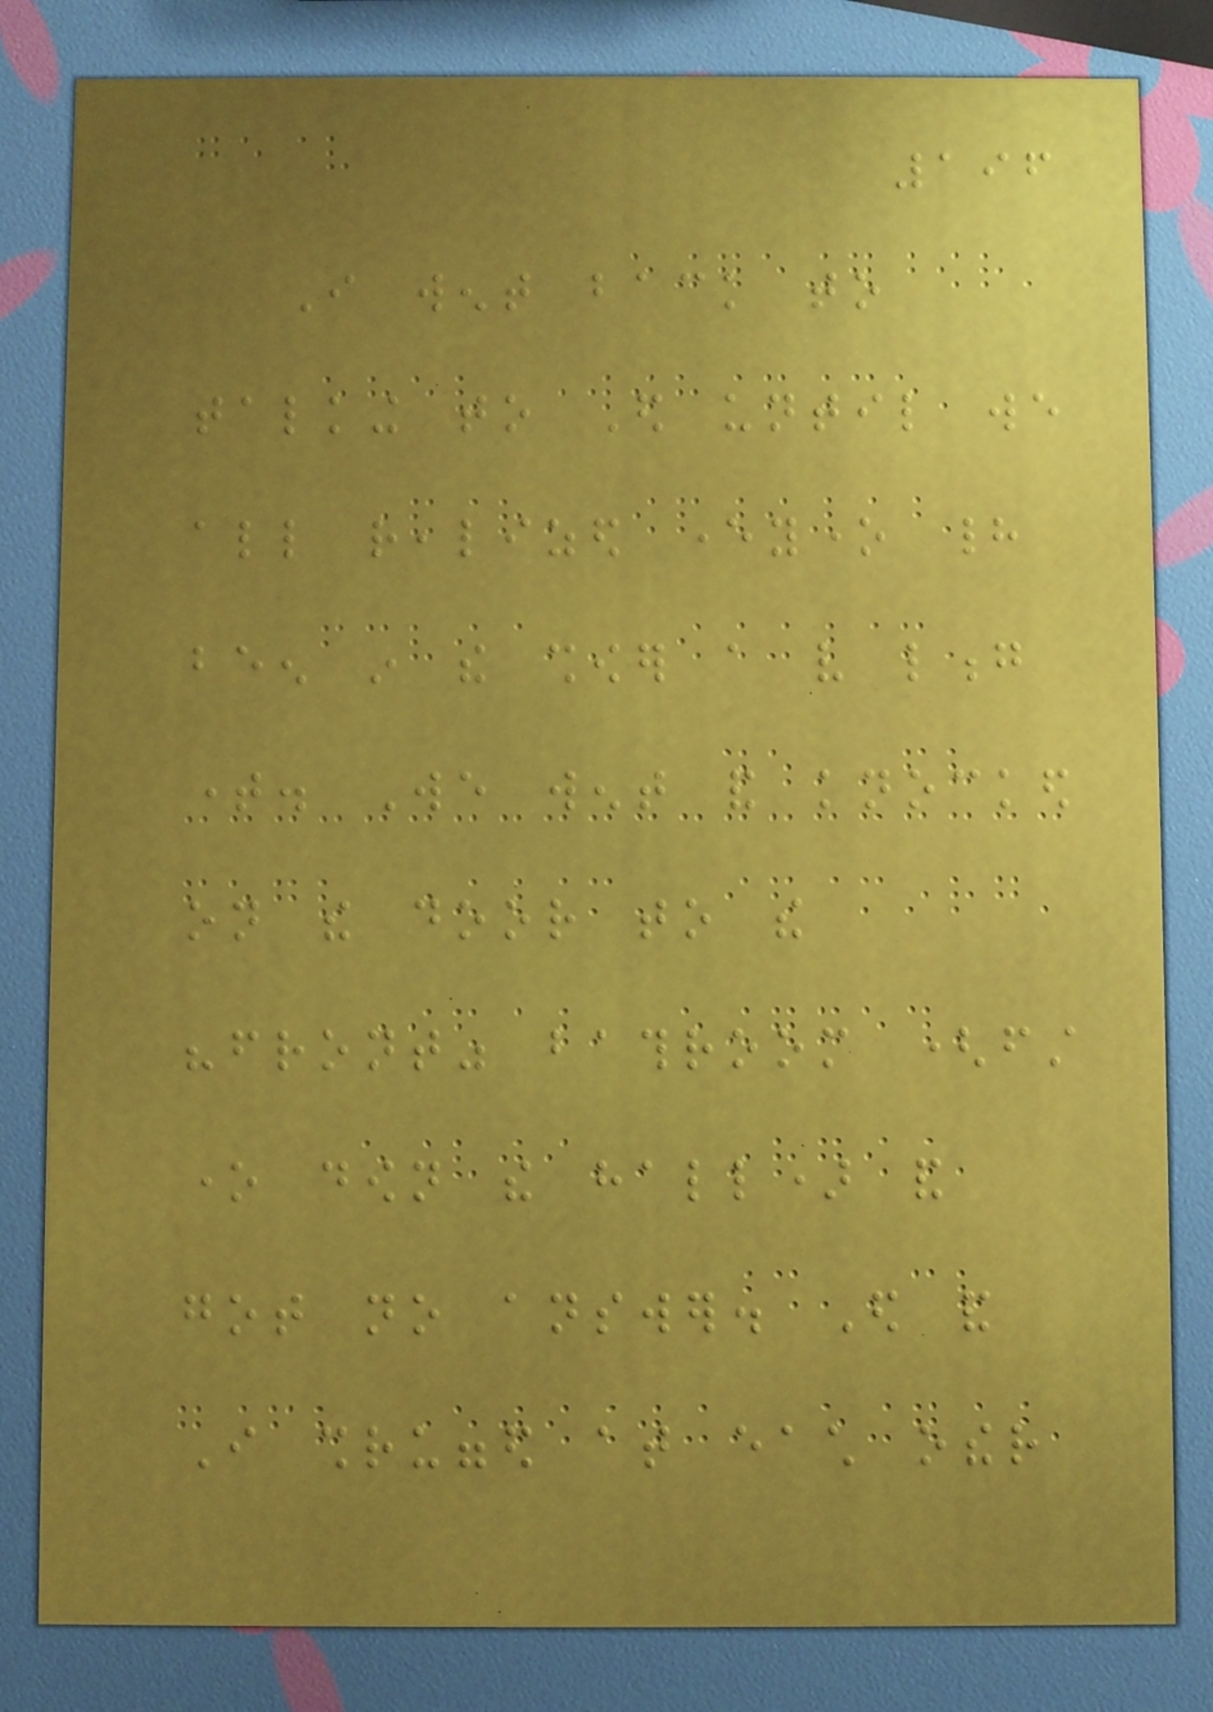196
I went back to
talking to Ed until we
all realized everyone had
been in the shower a very long
time. We went and knocked
on the door to the
"front" bathroom (first
one down the hall) and
got no answer. Ed and
I shrugged at each other
